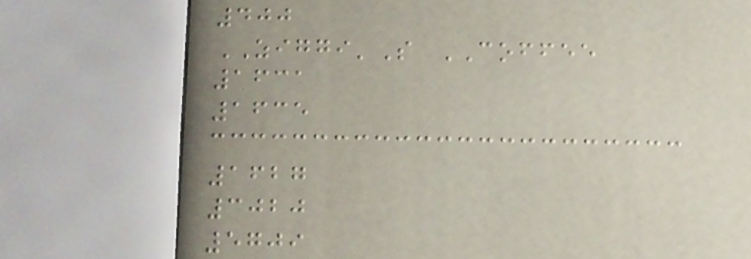400
ZIGGI'S COFFEE
1631
1635
1627
3020
5709
